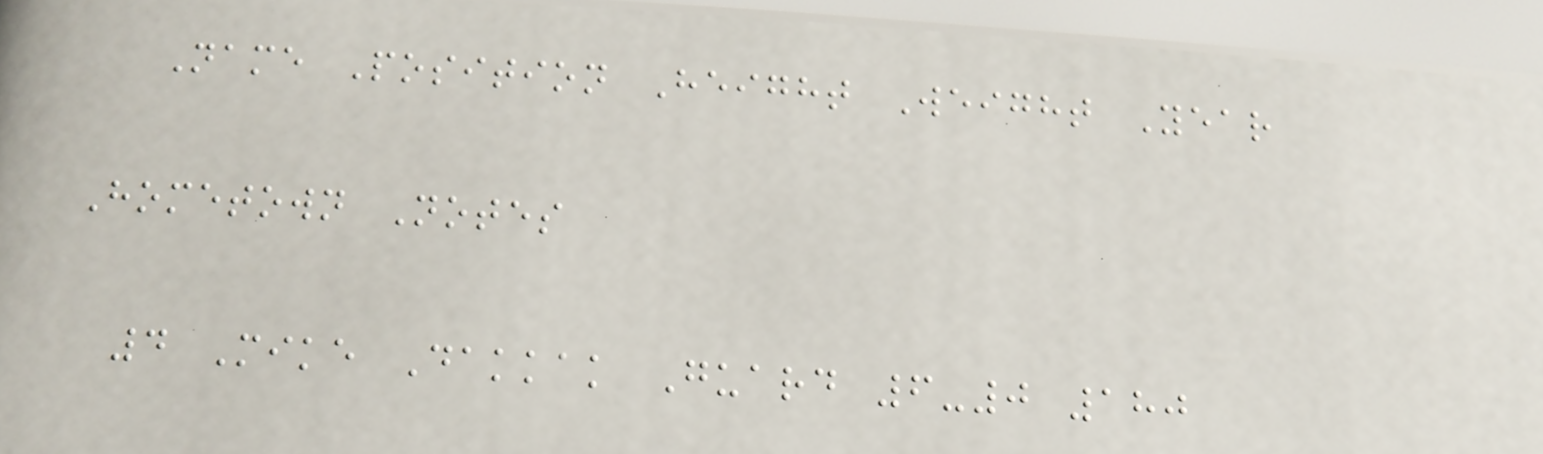Name Position Height Weight Year
Hometown Notes
4 Mike Dakkak Guard 6-0 180
